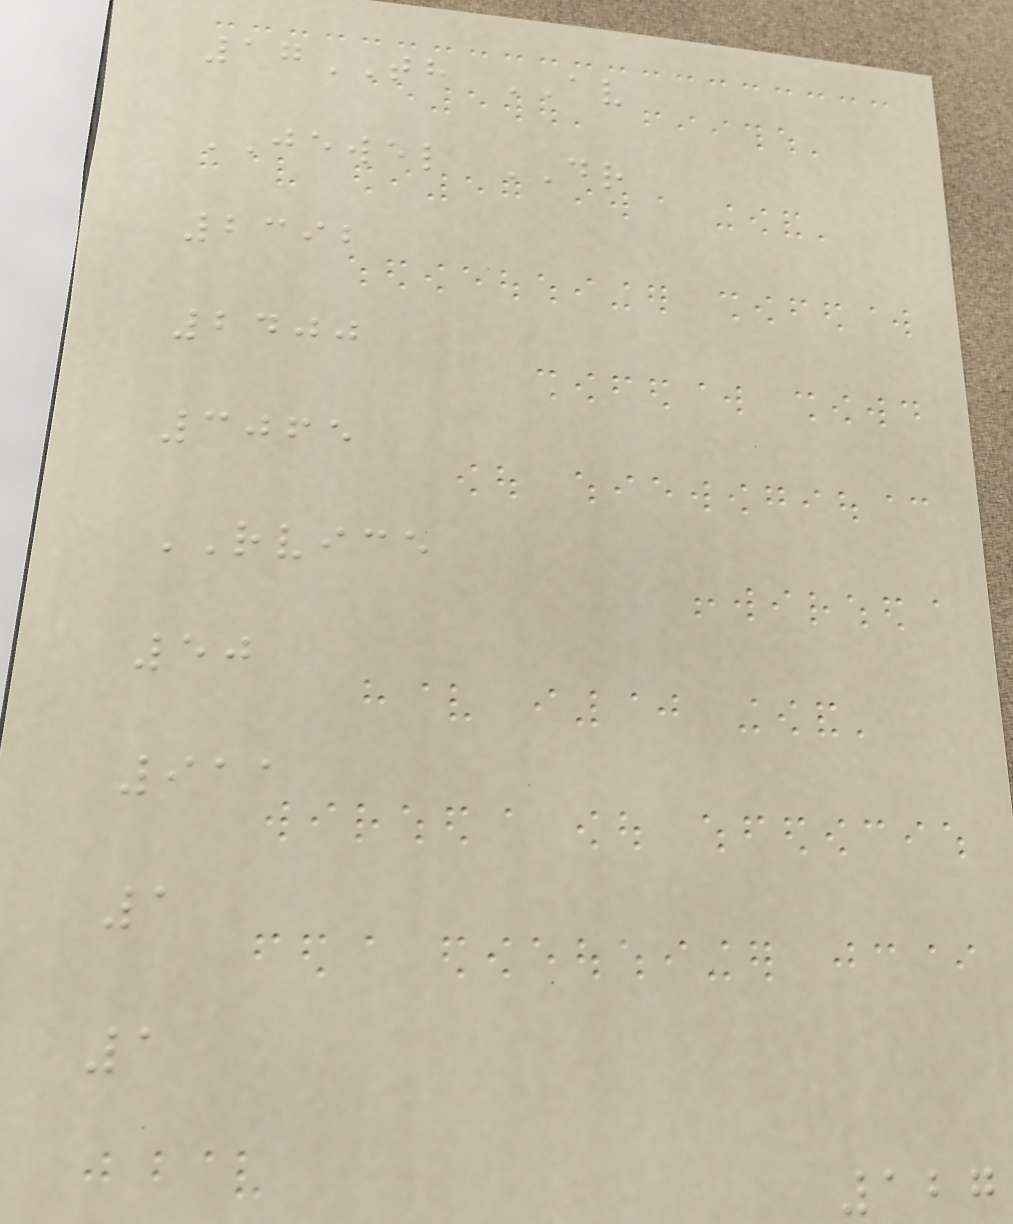17TH AV
JEWEL DR
2392
2400
3065
RVICE
50
911
1
1
127
